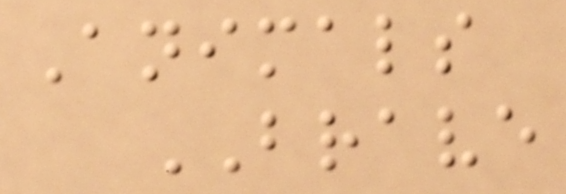Animals
BRAVE
